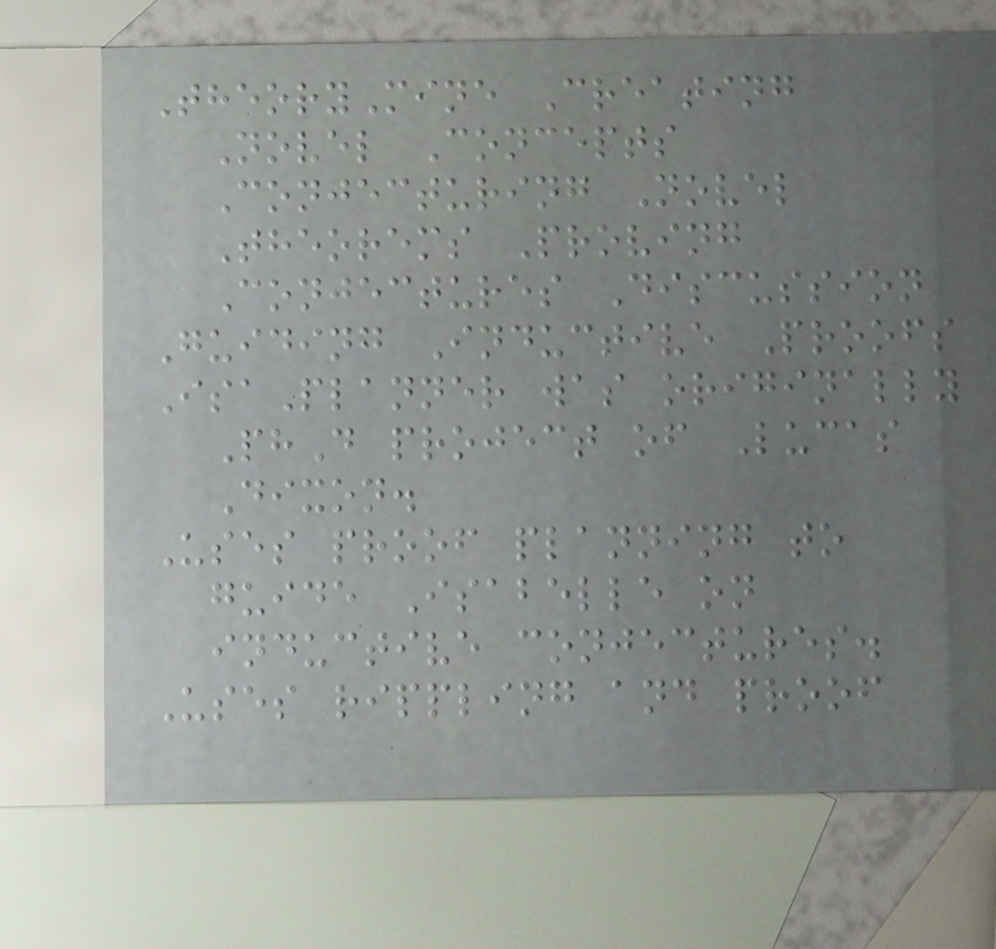TheoryMine Creating
Novel Concepts
Conjecturing Novel
Theorems Proving
Conjectures Discussion
Guiding Inductive Proofs
IsaPlanner was originally
PhD project of Lucas
Dixon.
Uses proof planning to
guide Isabelle on
inductive conjectures.
Uses rippling and proof
